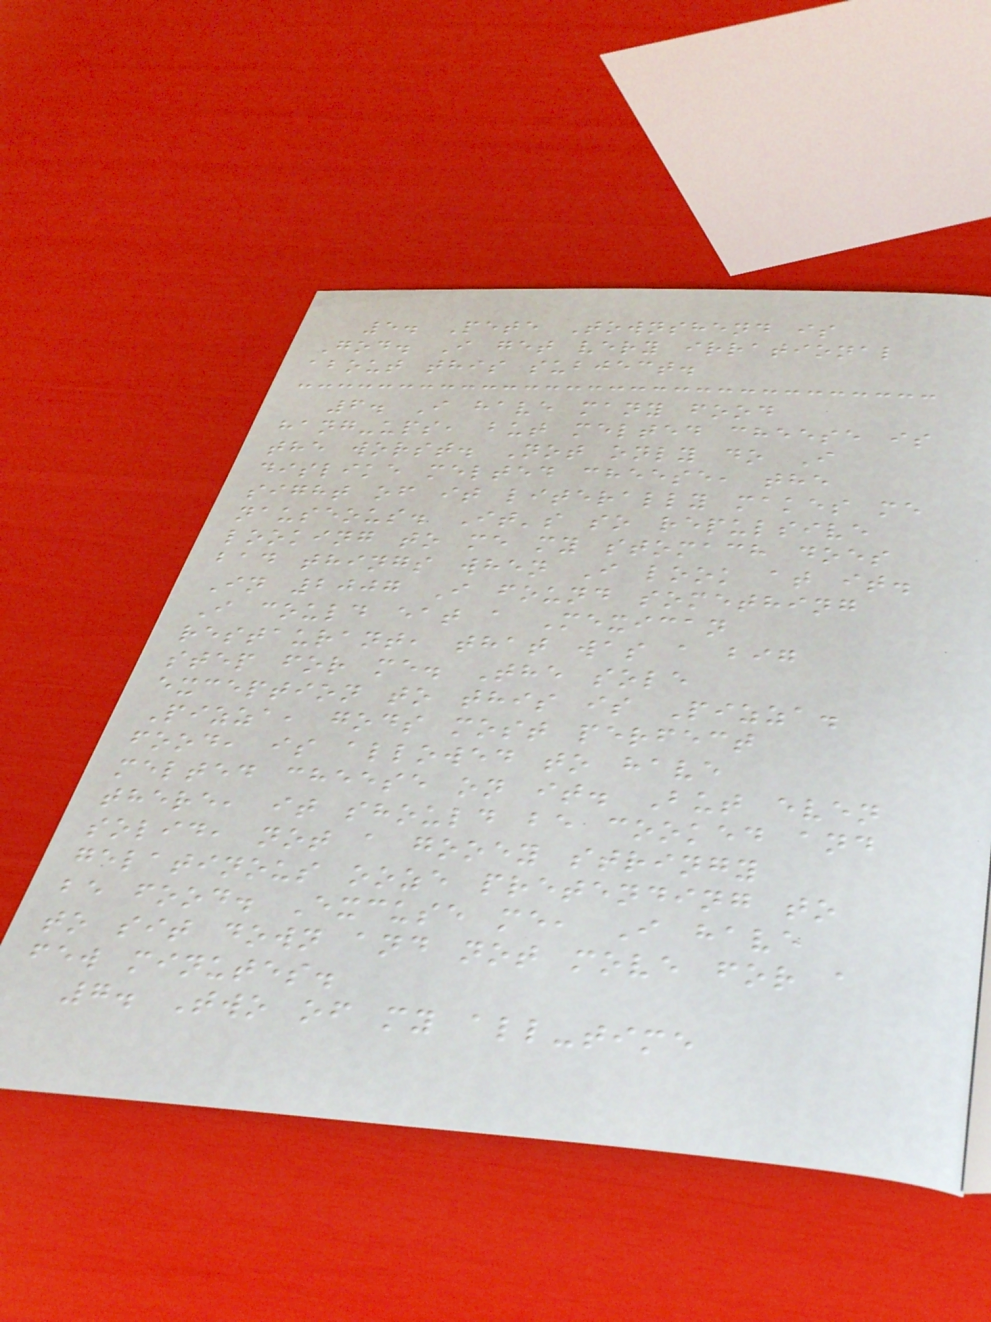5. Pete Townshend is
God. I get very irrational
about this subject.
6. I have many food
hang-ups, but melted cheese is
the worst. Not only do I
dislike melted cheese, the
sight of it literally makes me
nauseous. It's so repulsive
looking to me my stomach does
bad things when I look at it.
In 2007 I found something
I could eat a Mexican
restaurant, that was a big
step for me. The sole
exception to this is Pizza.
Pizza, gods most perfect
food, is allowed to have
melted cheese on it. But even
there, it should be cooked and
solid, not a gooey stringy
gelatinous ooze pretending to
be food. Excuse me, I have
to sit down and not move for a
few minutes.
7. Two of my all-time
